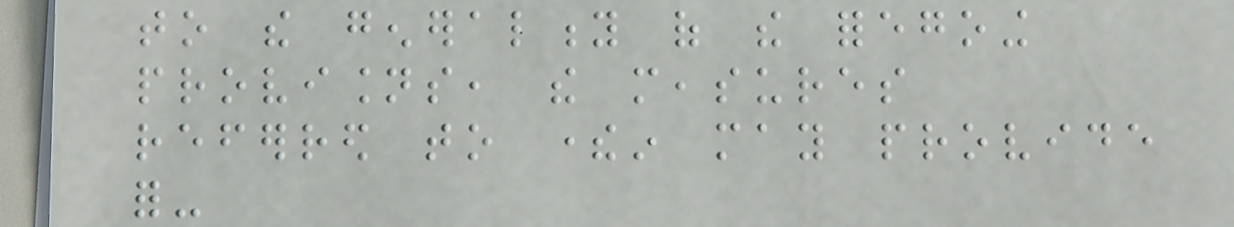to the generality of the foregoing
provisions, the measures
referred to therein may provide
for-
